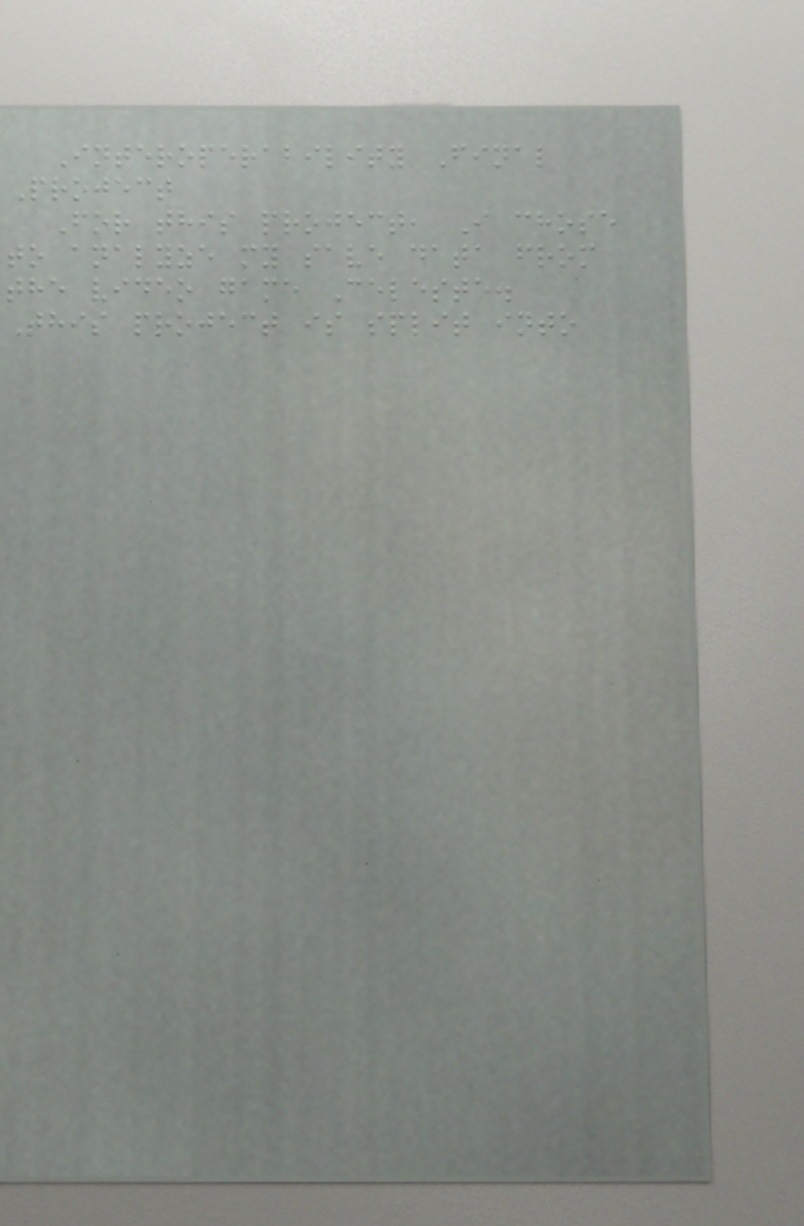Interoperability Final
Project
For this project, I chose
to analyze my save data from
the video game Celeste.
This project is split into
